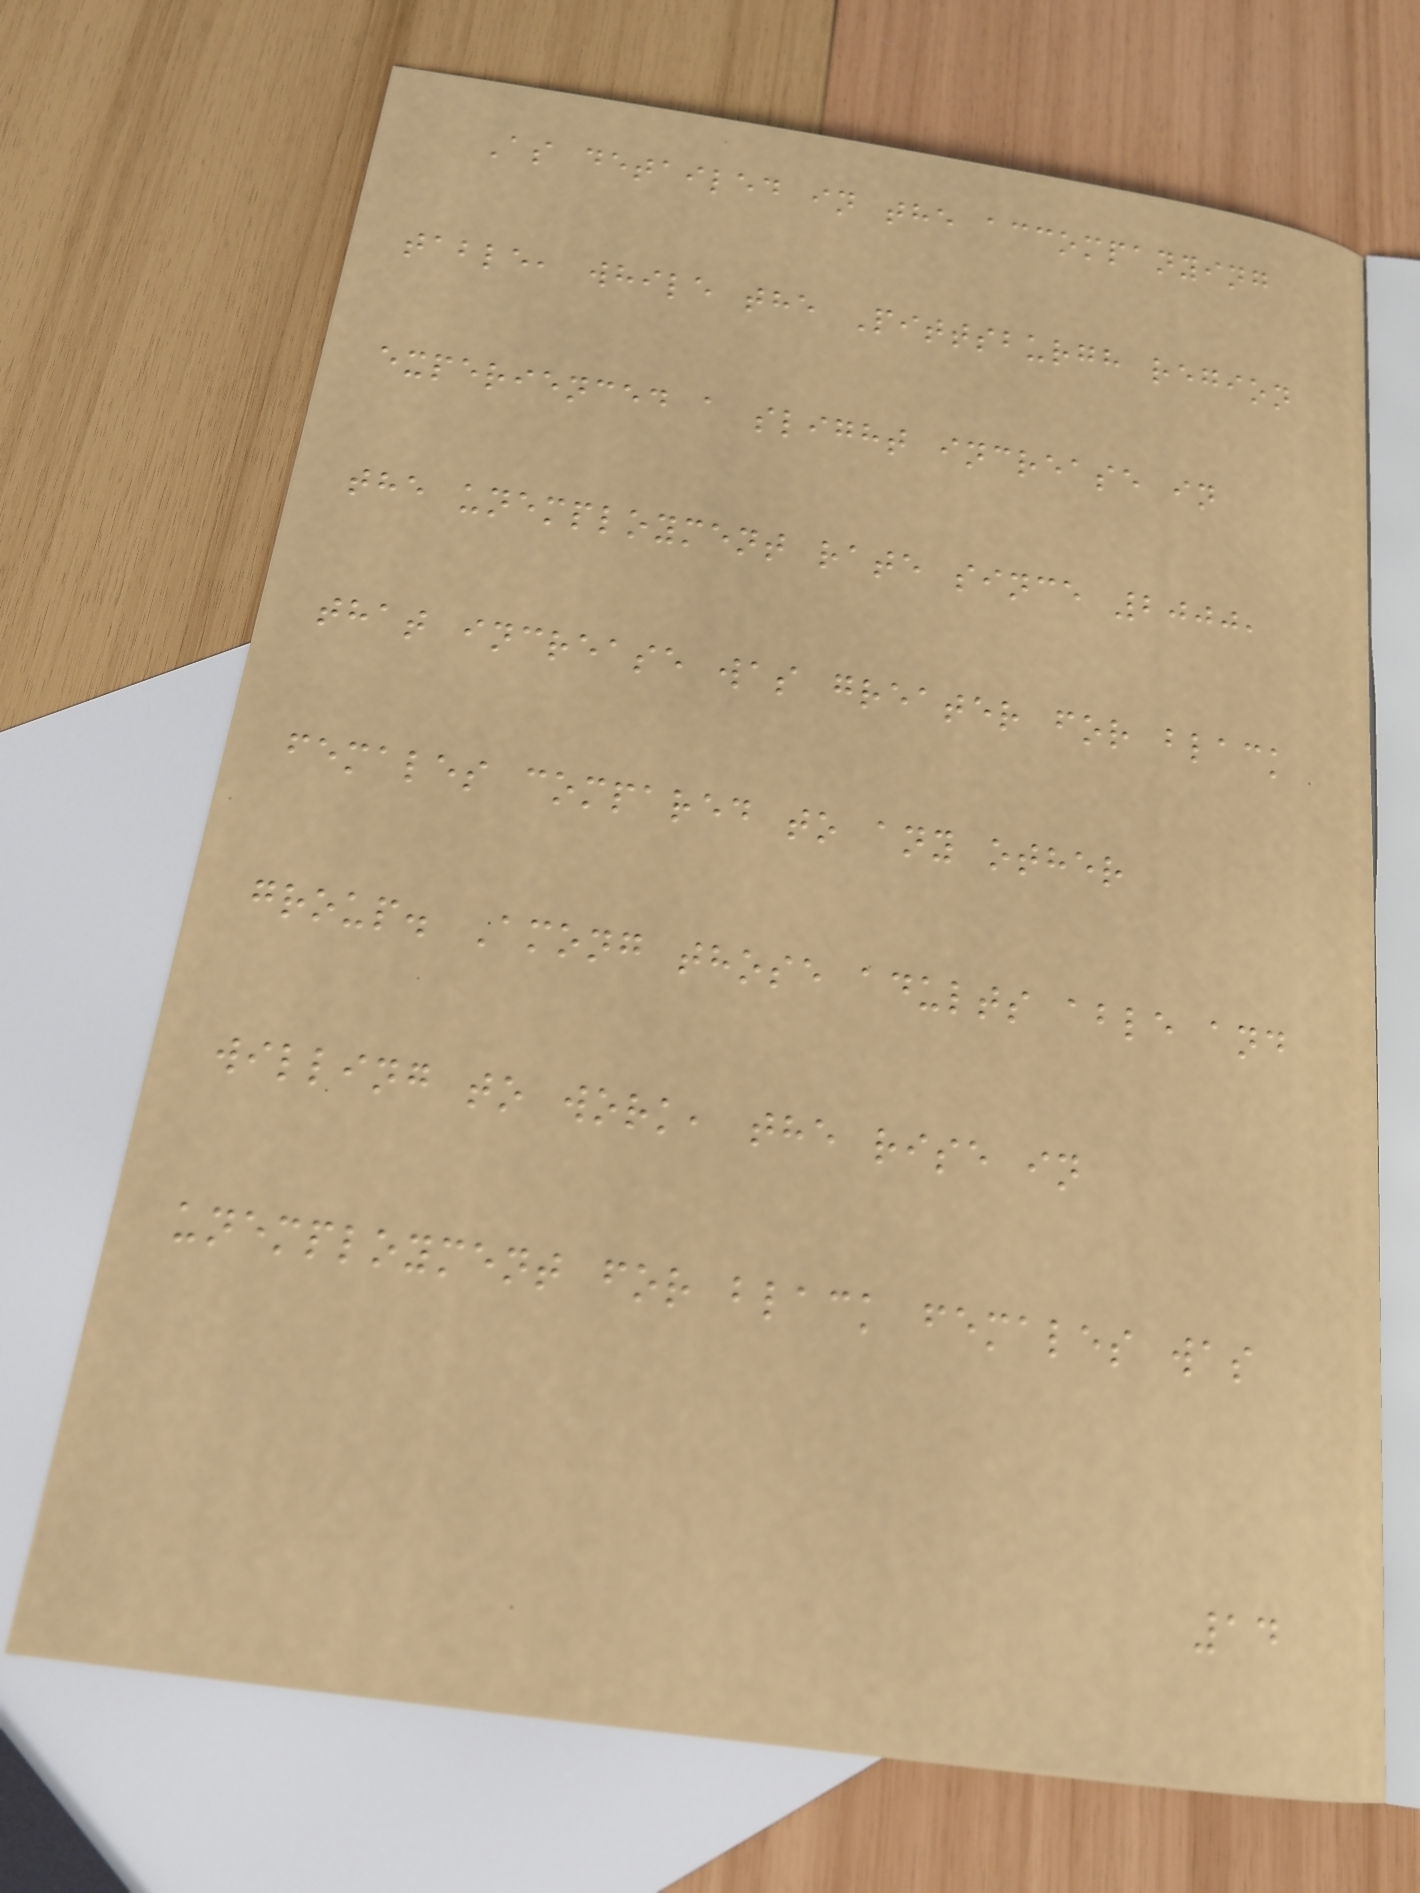As detailed in the accompanying
table, while the Pittsburgh region
experienced a slight increase in
the unemployment rate since 2000,
that increase was greater for black
females compared to any other
group. Among those adults able and
willing to work, the rise in
unemployment for black females was
14
